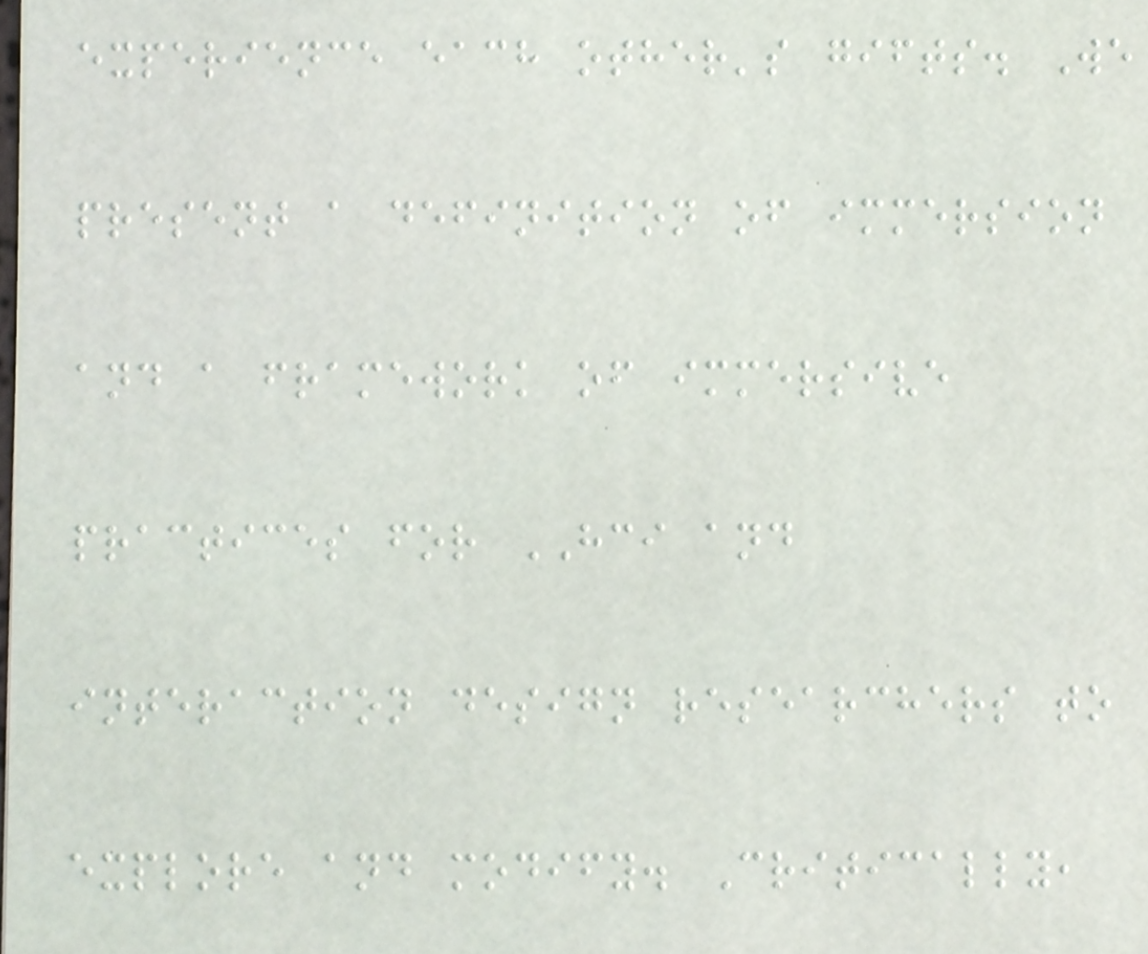experience each other's gifts. We
present a definition of immersion
and a framework of immersive
practices for HCI and
interaction design researchers to
explore and modify. Critically,
